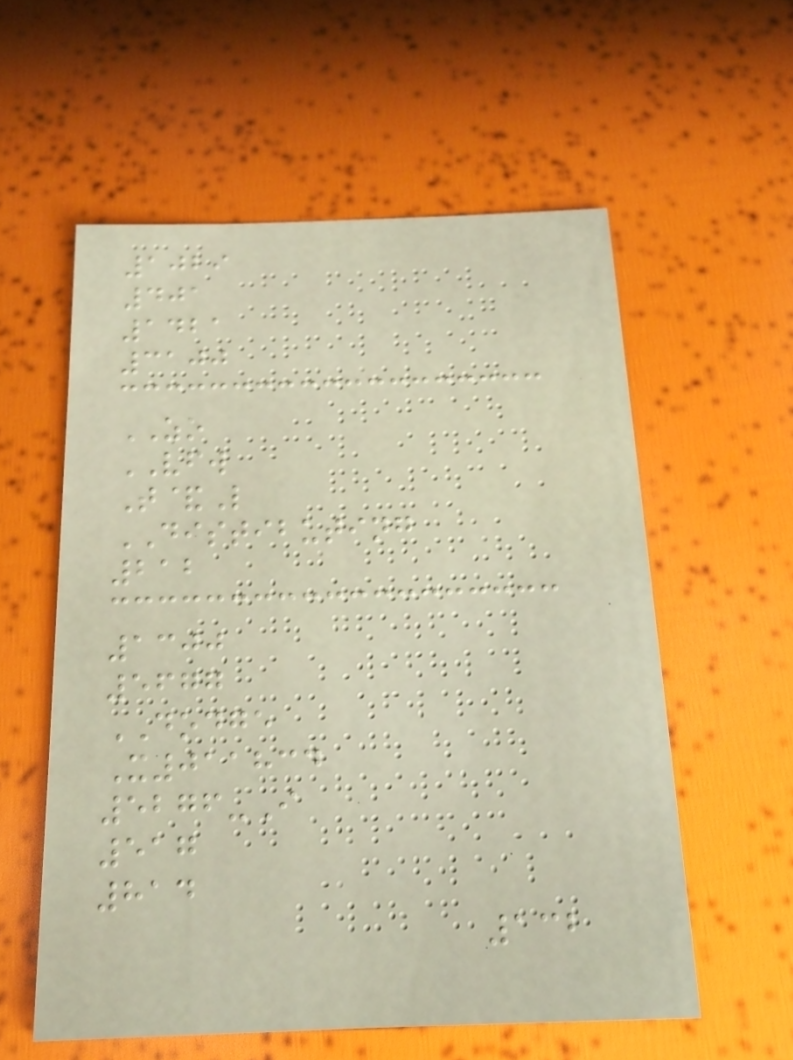1029
401
1421
3100
ZO
VFW
T&L
DISTIBUTING
212
1300
5677
DODGE
X011834
5276-I
517
814
132
